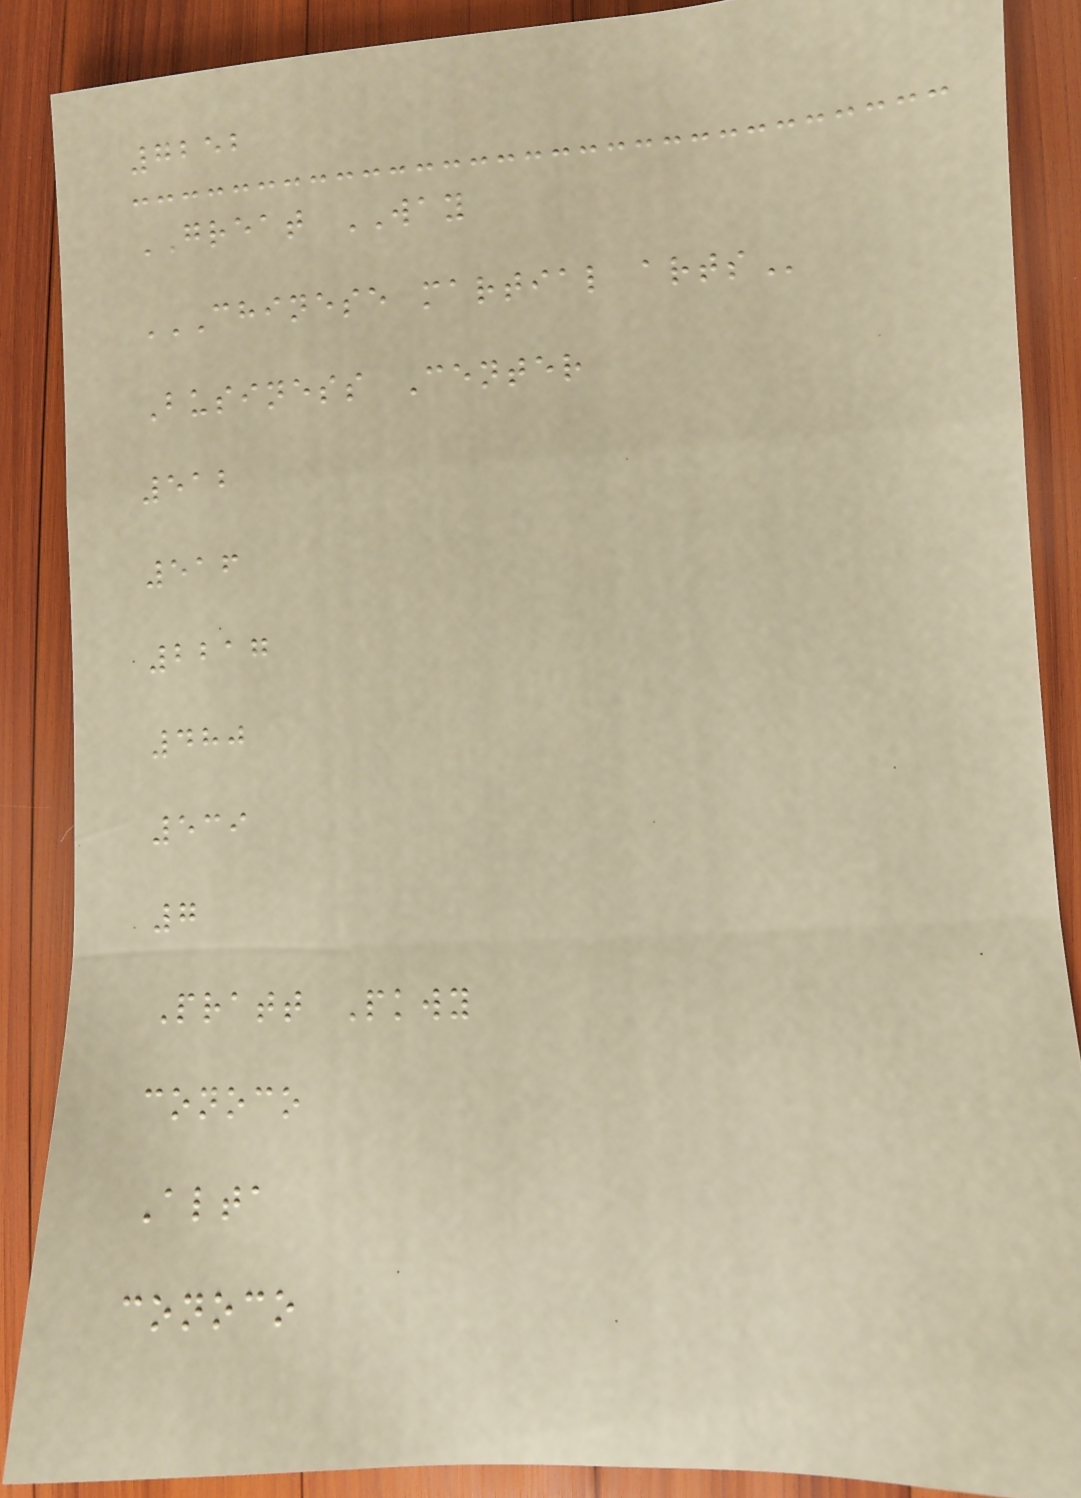7252
GREAT WAY
CHINESE MARTIAL ARTS
Business Center
512
516
2217
480
539
7
Pratt Pkwy
conoco
Alta
conoco
